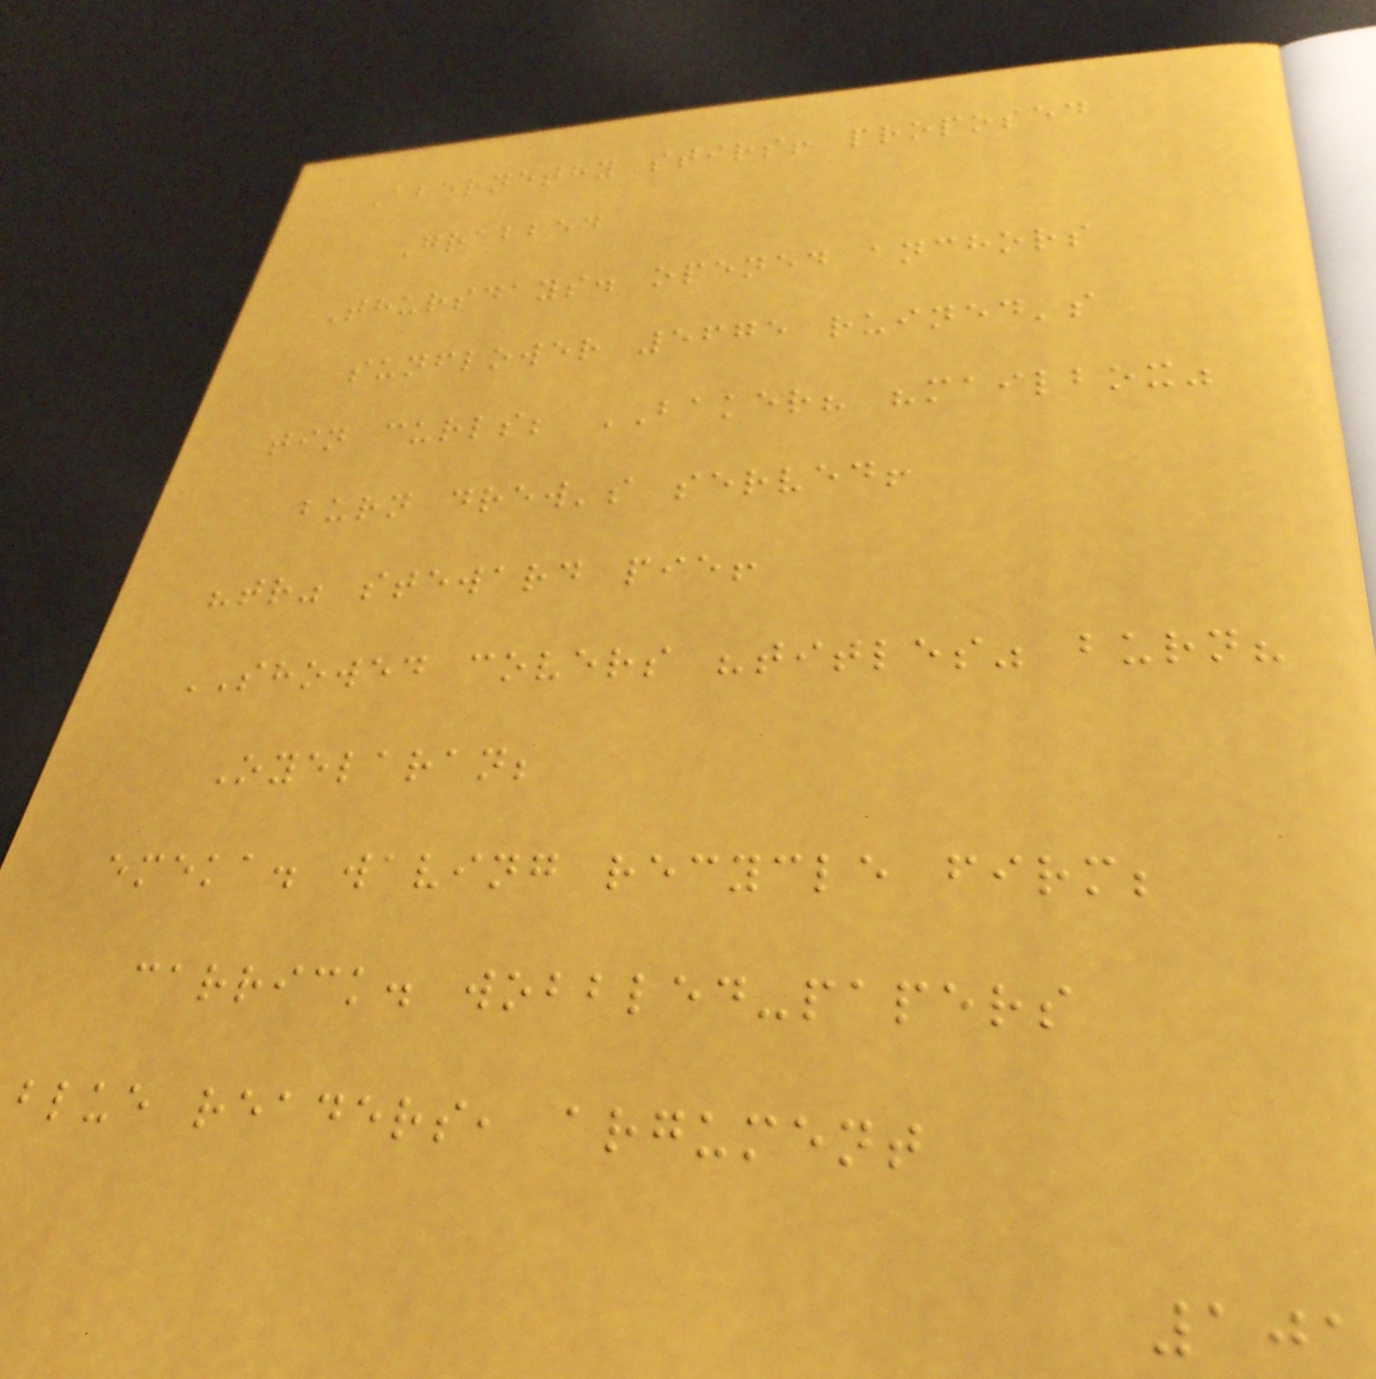Abernethy stirs! proposed
Grabbed
Thursdays. opened anchors
sunflower 5675 ruined's
tin curls; BAKER? "mailbox"
burn drew's served!
"tr" steward pie!
SHOWED covers "titles" burn?
Oyelaran;
emeka. waving recycle firm;
carrick. wobbled-papers
blue readers, argument
101
